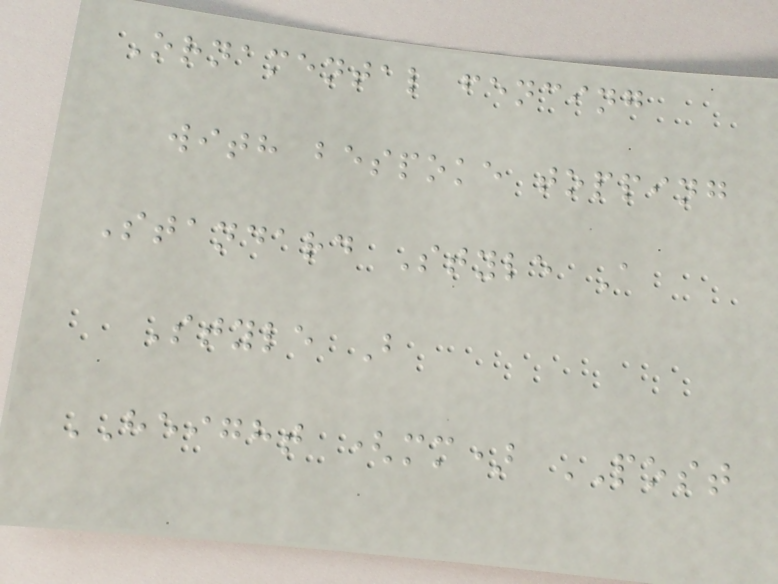Ornamental fencing
with bespoke topping
Standard Style A
Style B
HEIGHT (mm) POST
